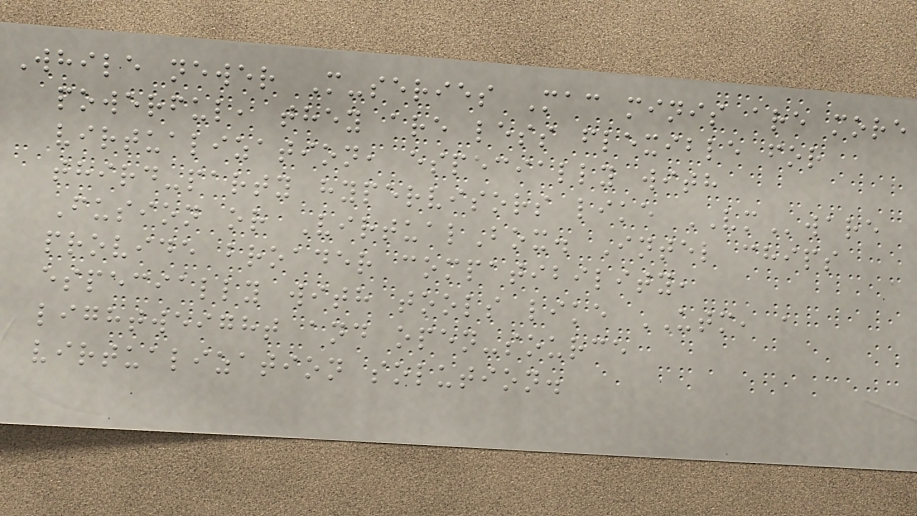While newer M-series Mac minis are more
powerful, they are less flexible for
virtualization, especially with
third-party hypervisors like VMware
Fusion or VirtualBox. Intel chips
provide broader compatibility,
especially with tools like UTM, a
lightweight and open-source
virtualization solution.
